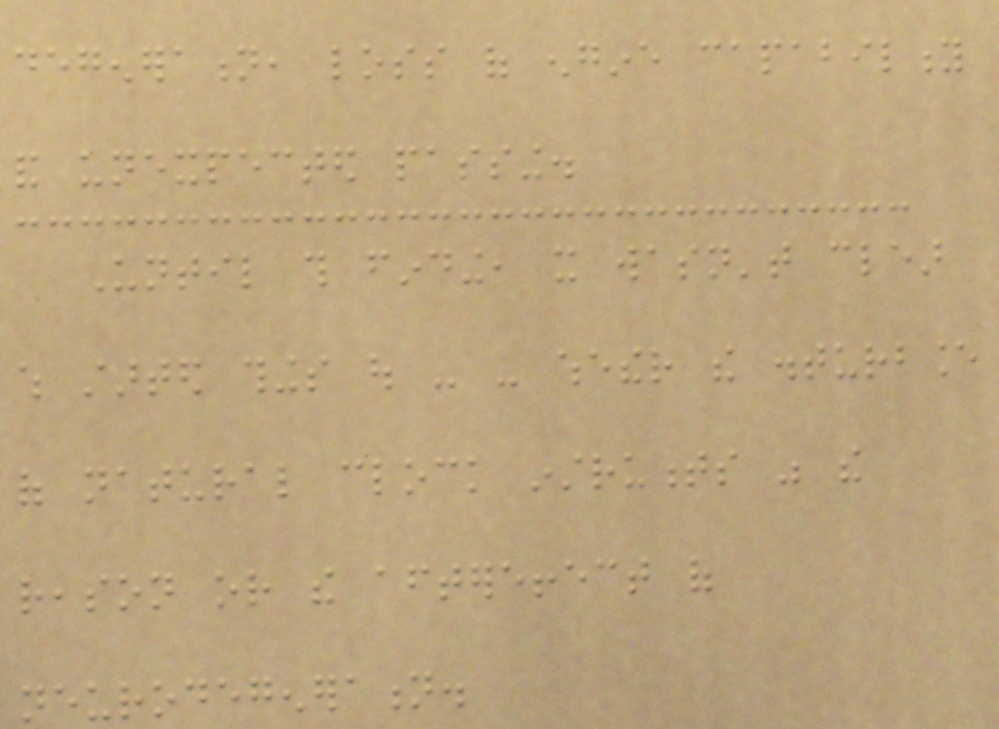degeneration, loss of engine capability
and unexpected passing.
Until this finding, it wasn't clear
which started things out - - whether the disturbance
of natural clock instruments was the
reason or the aftereffect of
neurodegeneration.
